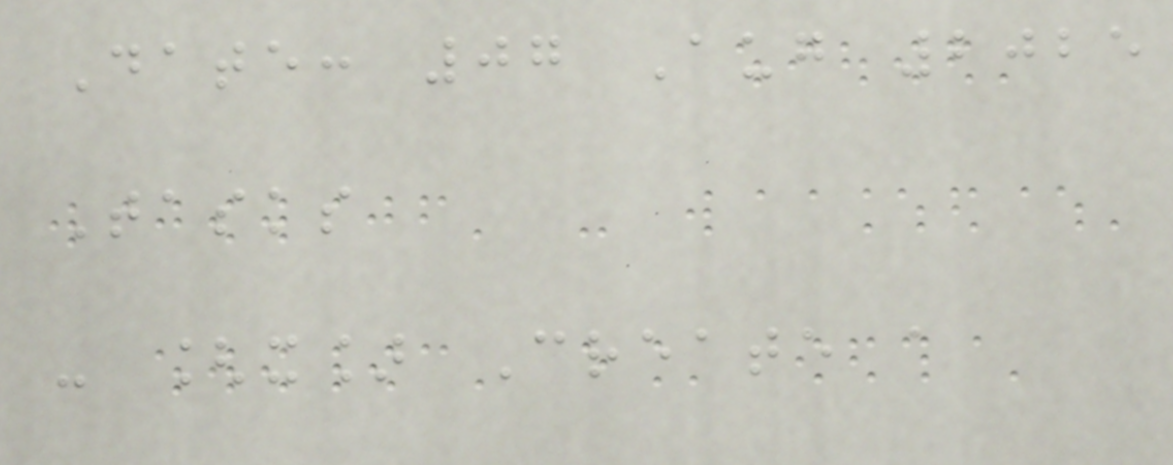Date: 07 Aug 2025
Tasks
- [x] Create a
